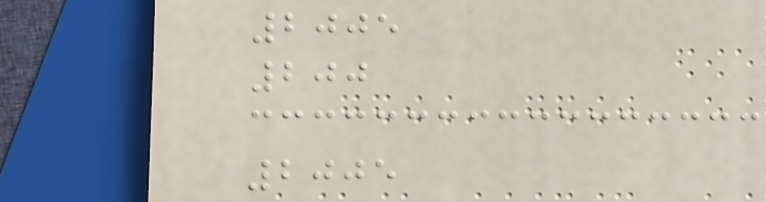2005
200
2005
